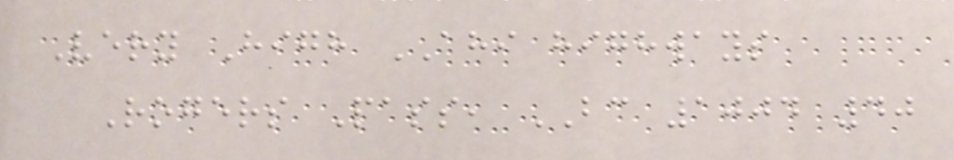Very High AHI highways
Rogers Pass, BC 1004 40
